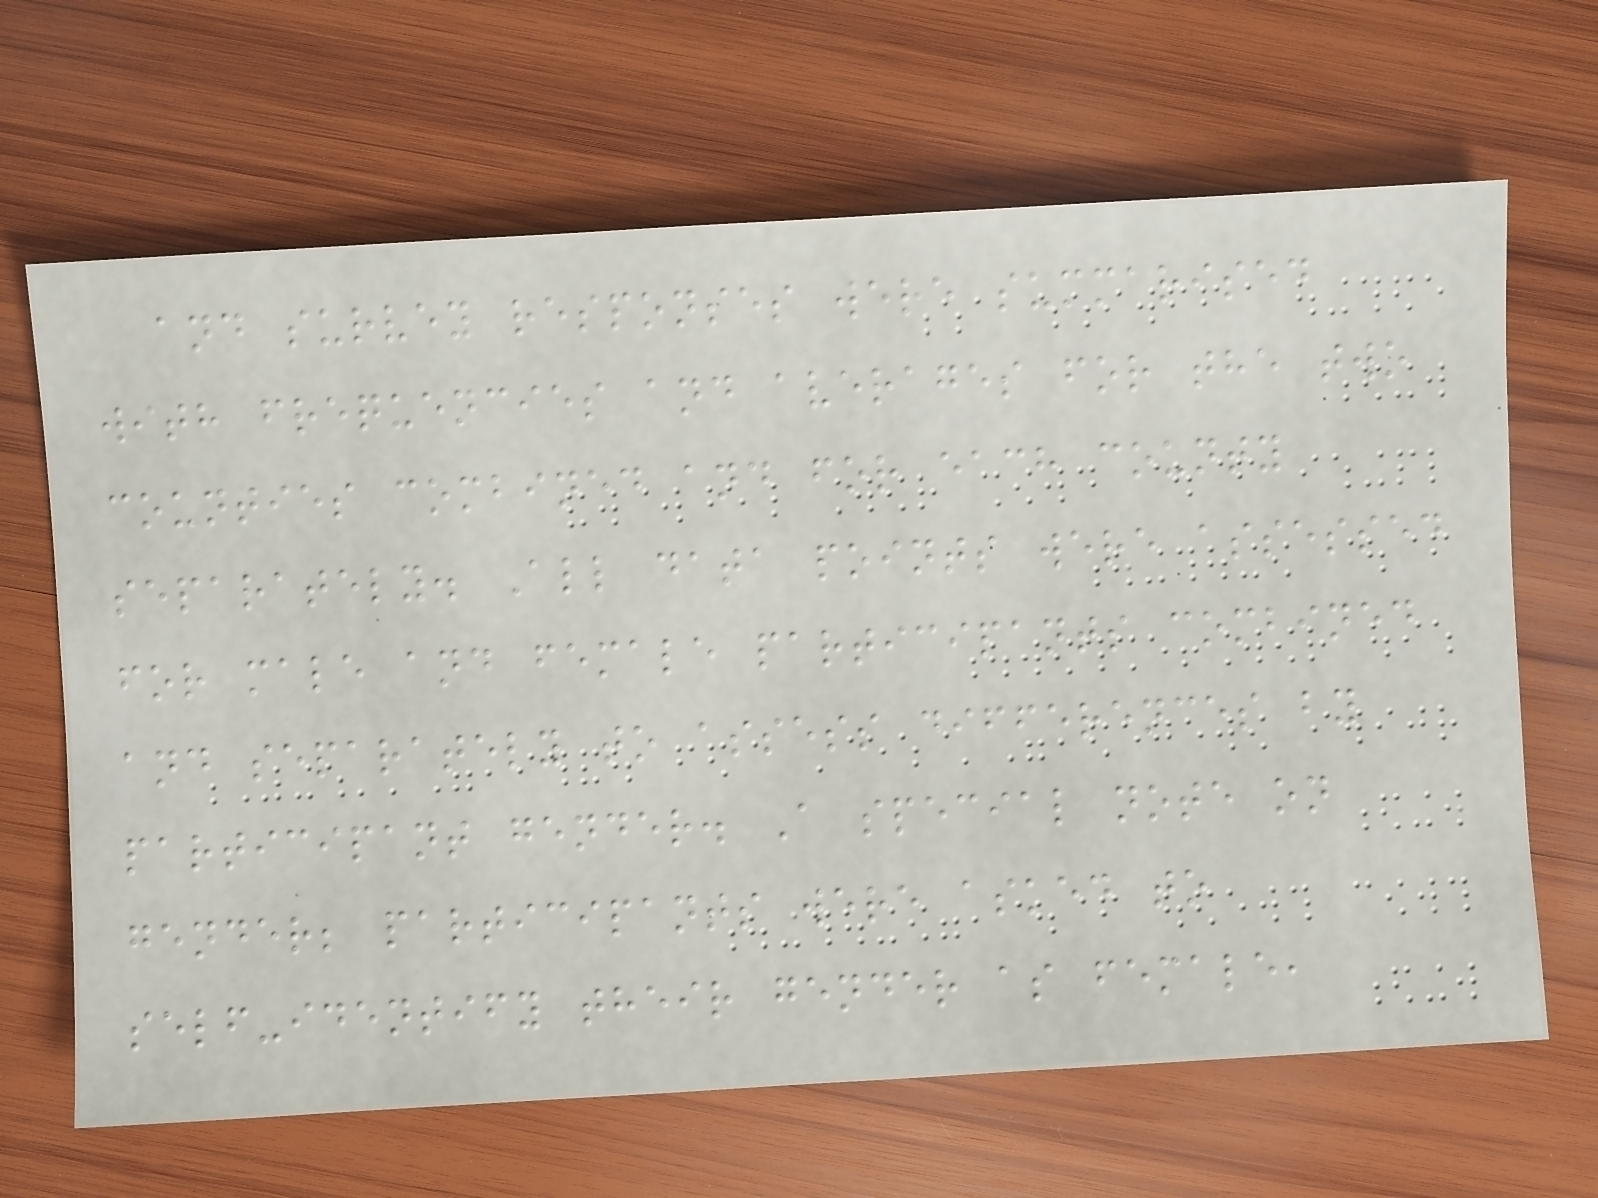and survey responses were summarised
with frequencies and averages for the two
counties combined and for each county
separately. All data points were assessed
for male and female participants combined
and separately to assess differences by
participant gender. A special note on
gender; participants were asked to
self-identify their gender as female,
